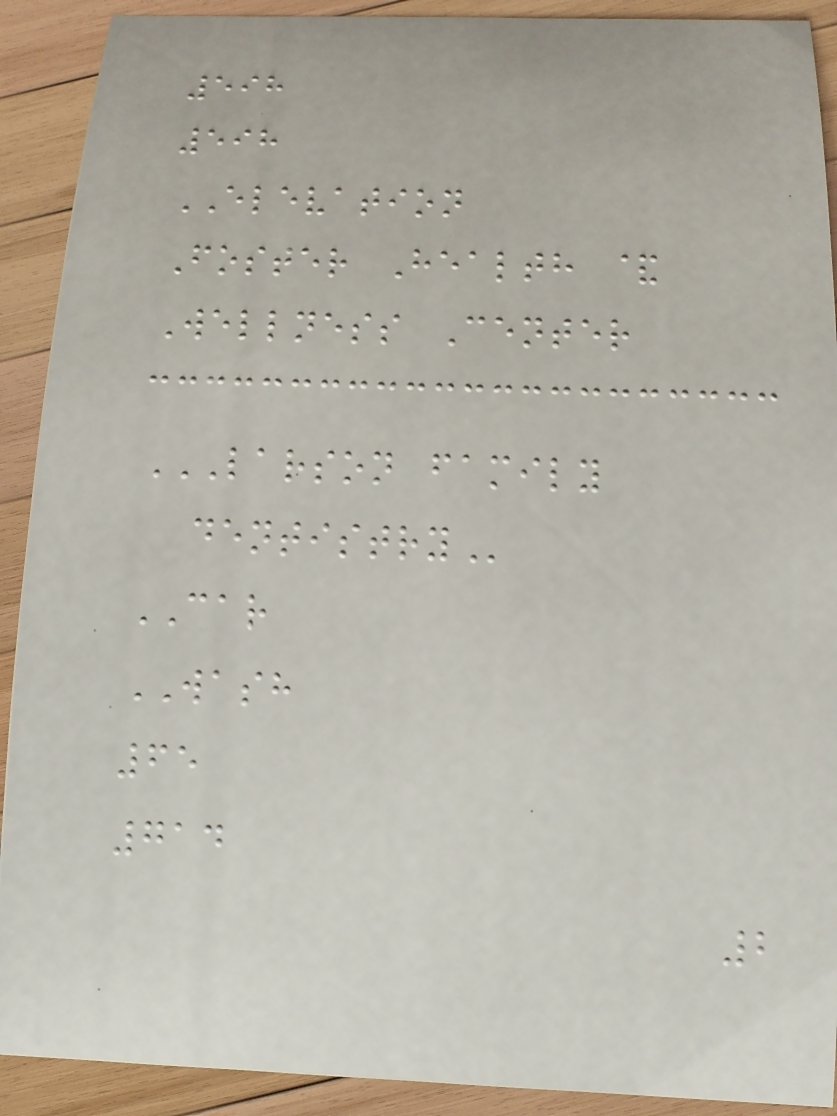598
598
ELEVATION
Foster Health &
Wellness Center
LARSON FAMILY
DENTISTRY
CAR
WASH
65
714
2
